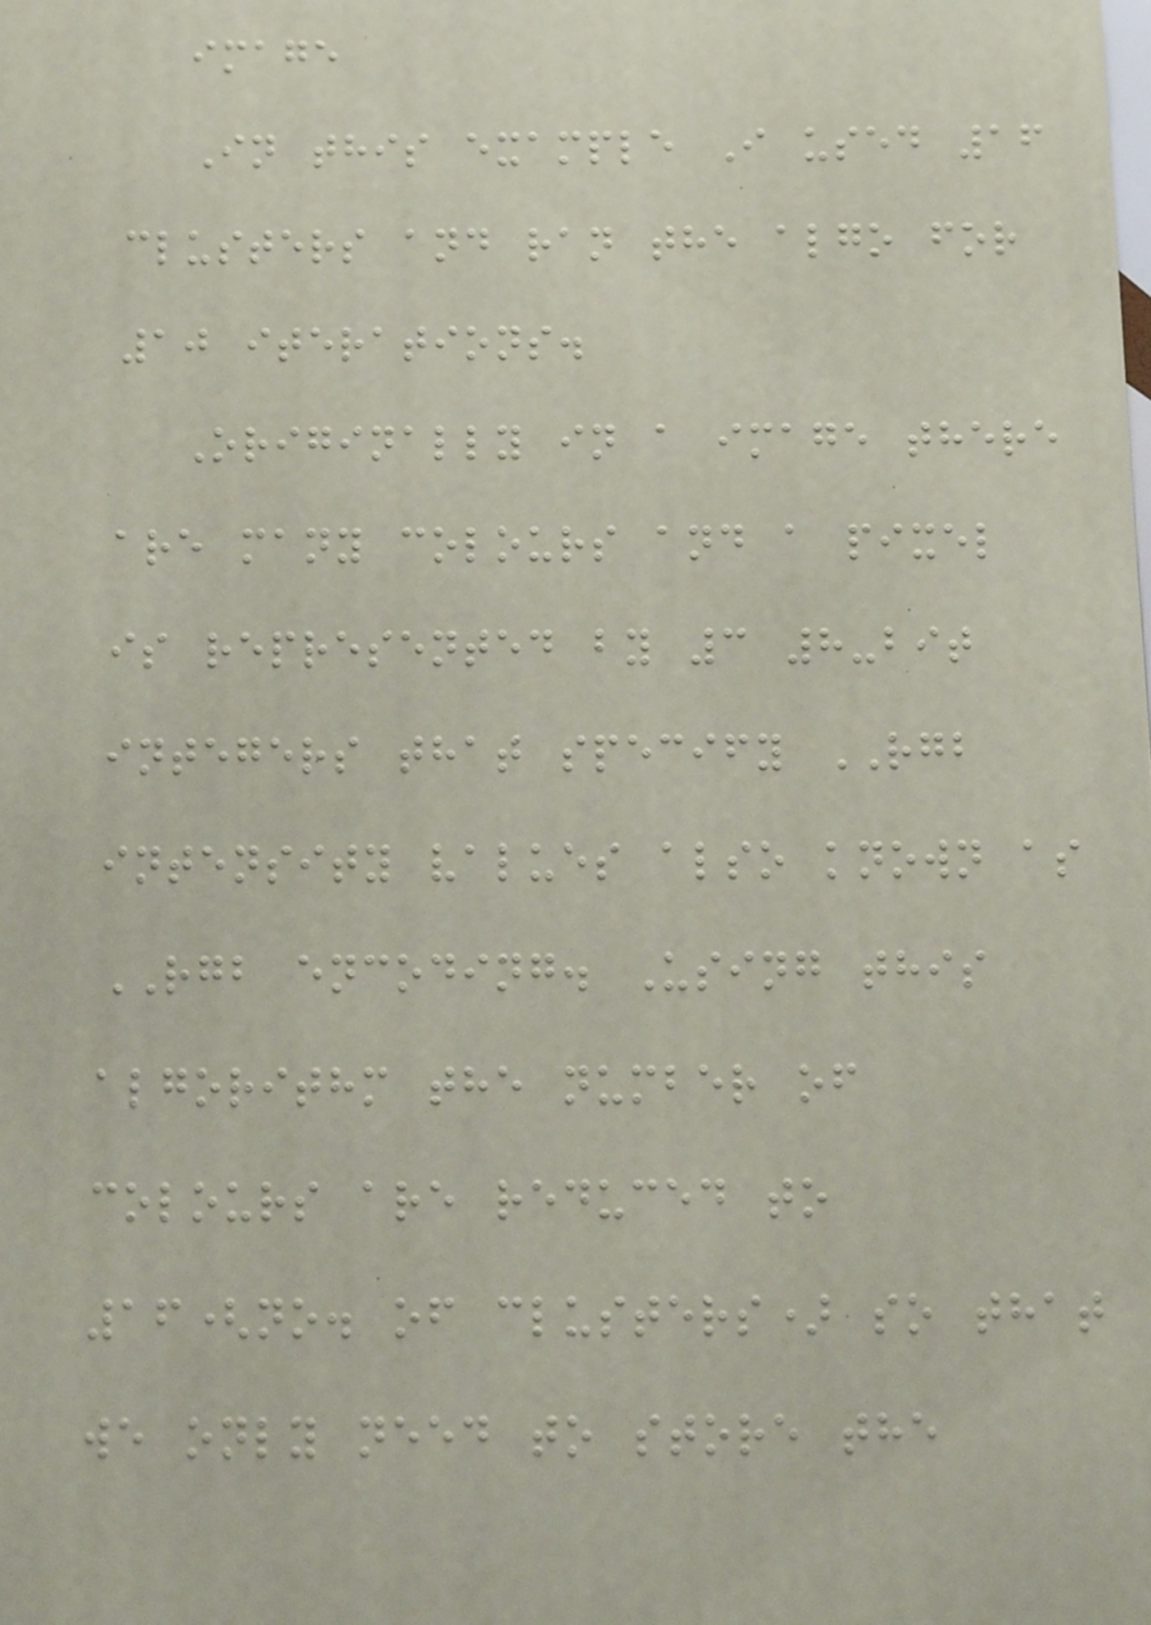image
In this example I used 16
clusters and ran the algo for
10 iterations.
Originally in a image there
are many colours and a pixel
is represented by 3 8-bit
integers that specify RGB
intensity values also known as
RGB encoding. Using this
algorithm the number of
colours are reduced to
16(no. of clusters) so that
we only need to store the
